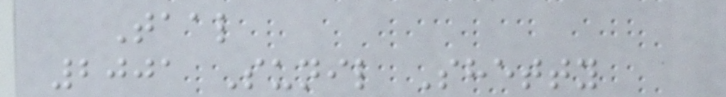Taal
2001 Sunil Shetty
